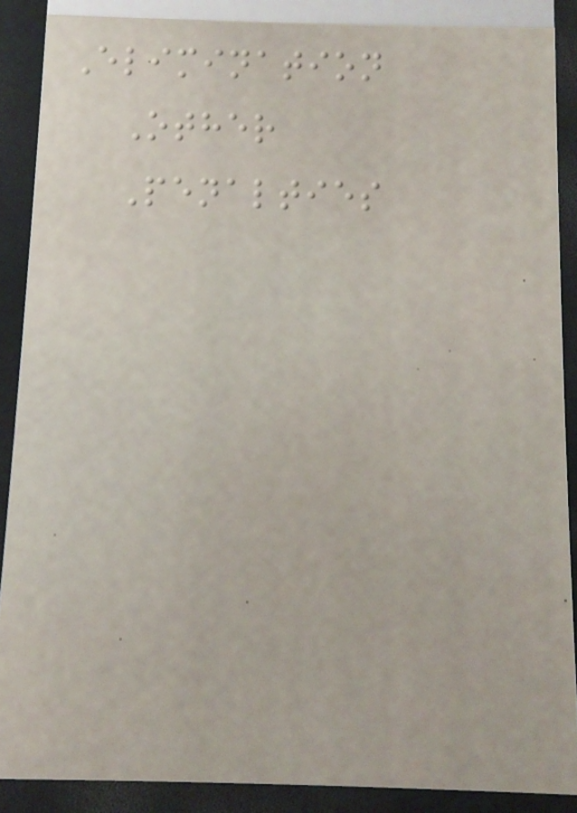Elimination
Other
Penalties
